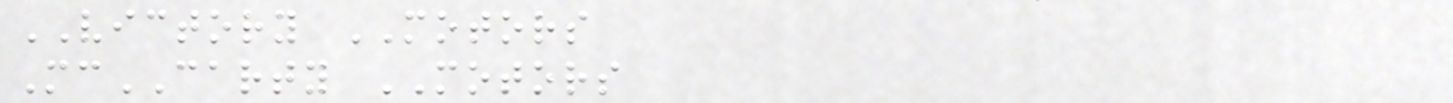VICTORY MOTORS
McCARTY MOTORS
